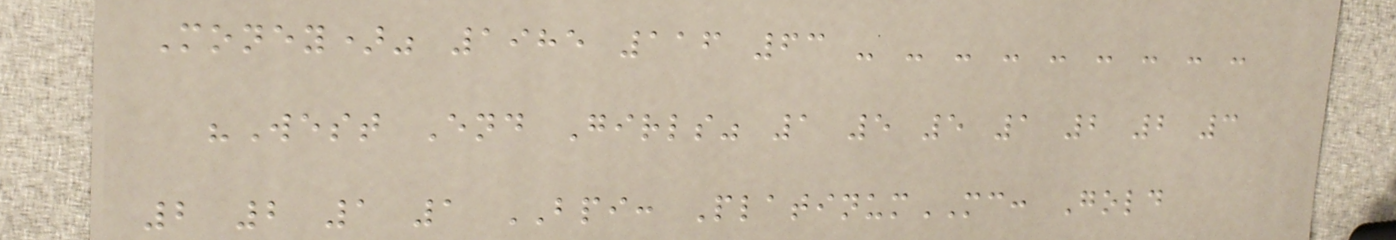Money)" 1985 116 63 - - - - - - - - -
"West End Girls" 1 5 5 1 2 2 3
2 2 1 1 BPI: PlatinumMC: Gold
